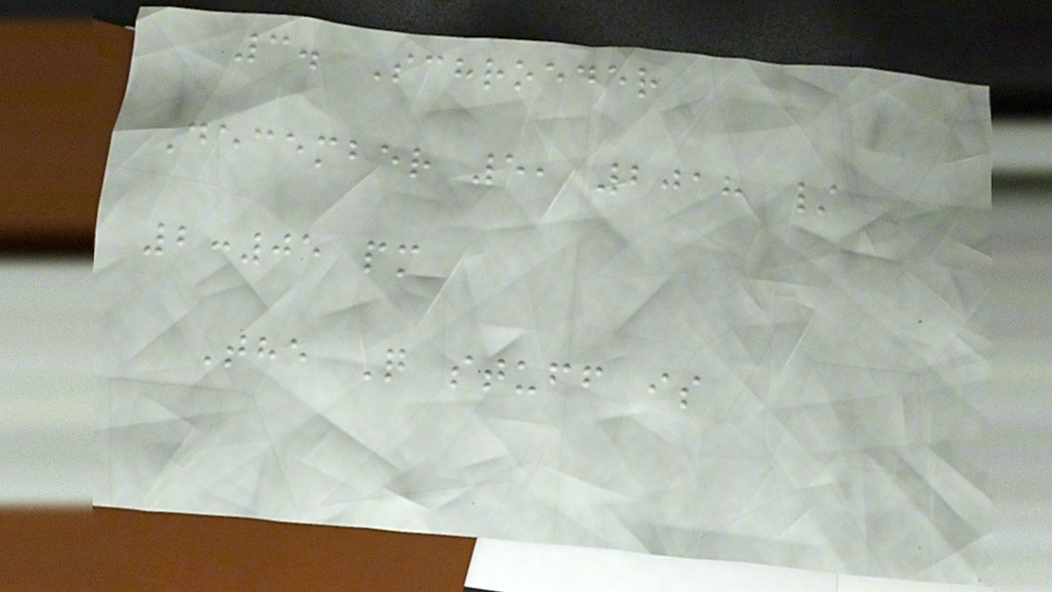3. Schroeder
December 5, 2018 /
2:05 pm
The Q stuff is
